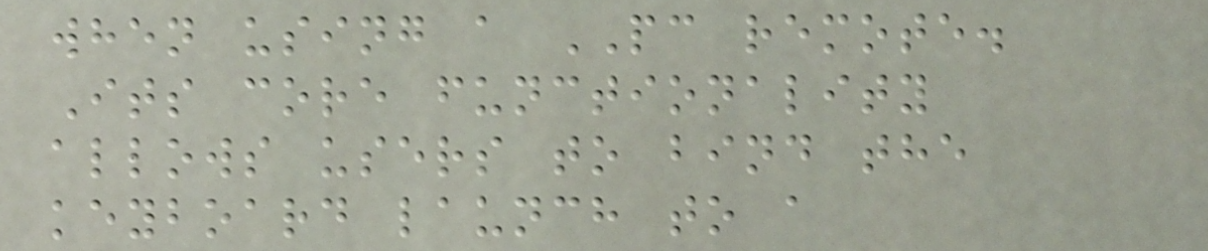when using a PC remote.
Its core functionality
allows users to bind the
keyboard launch to a
